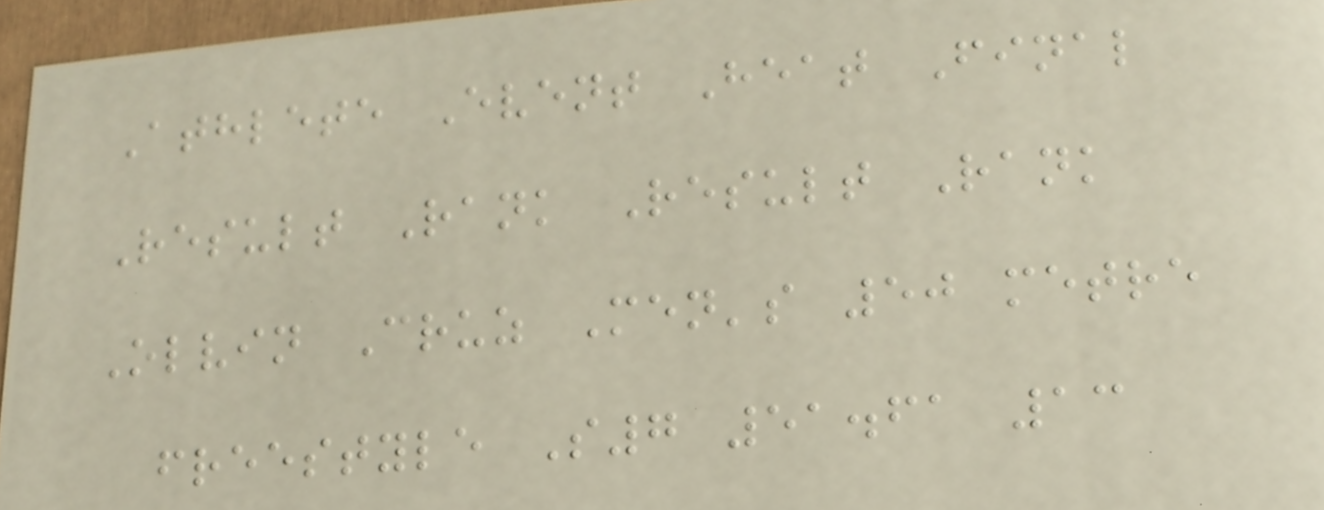Athlete Event Heat Final
Result Rank Result Rank
Olvin Cruz Men's 50 metre
freestyle S7 51.61 13
